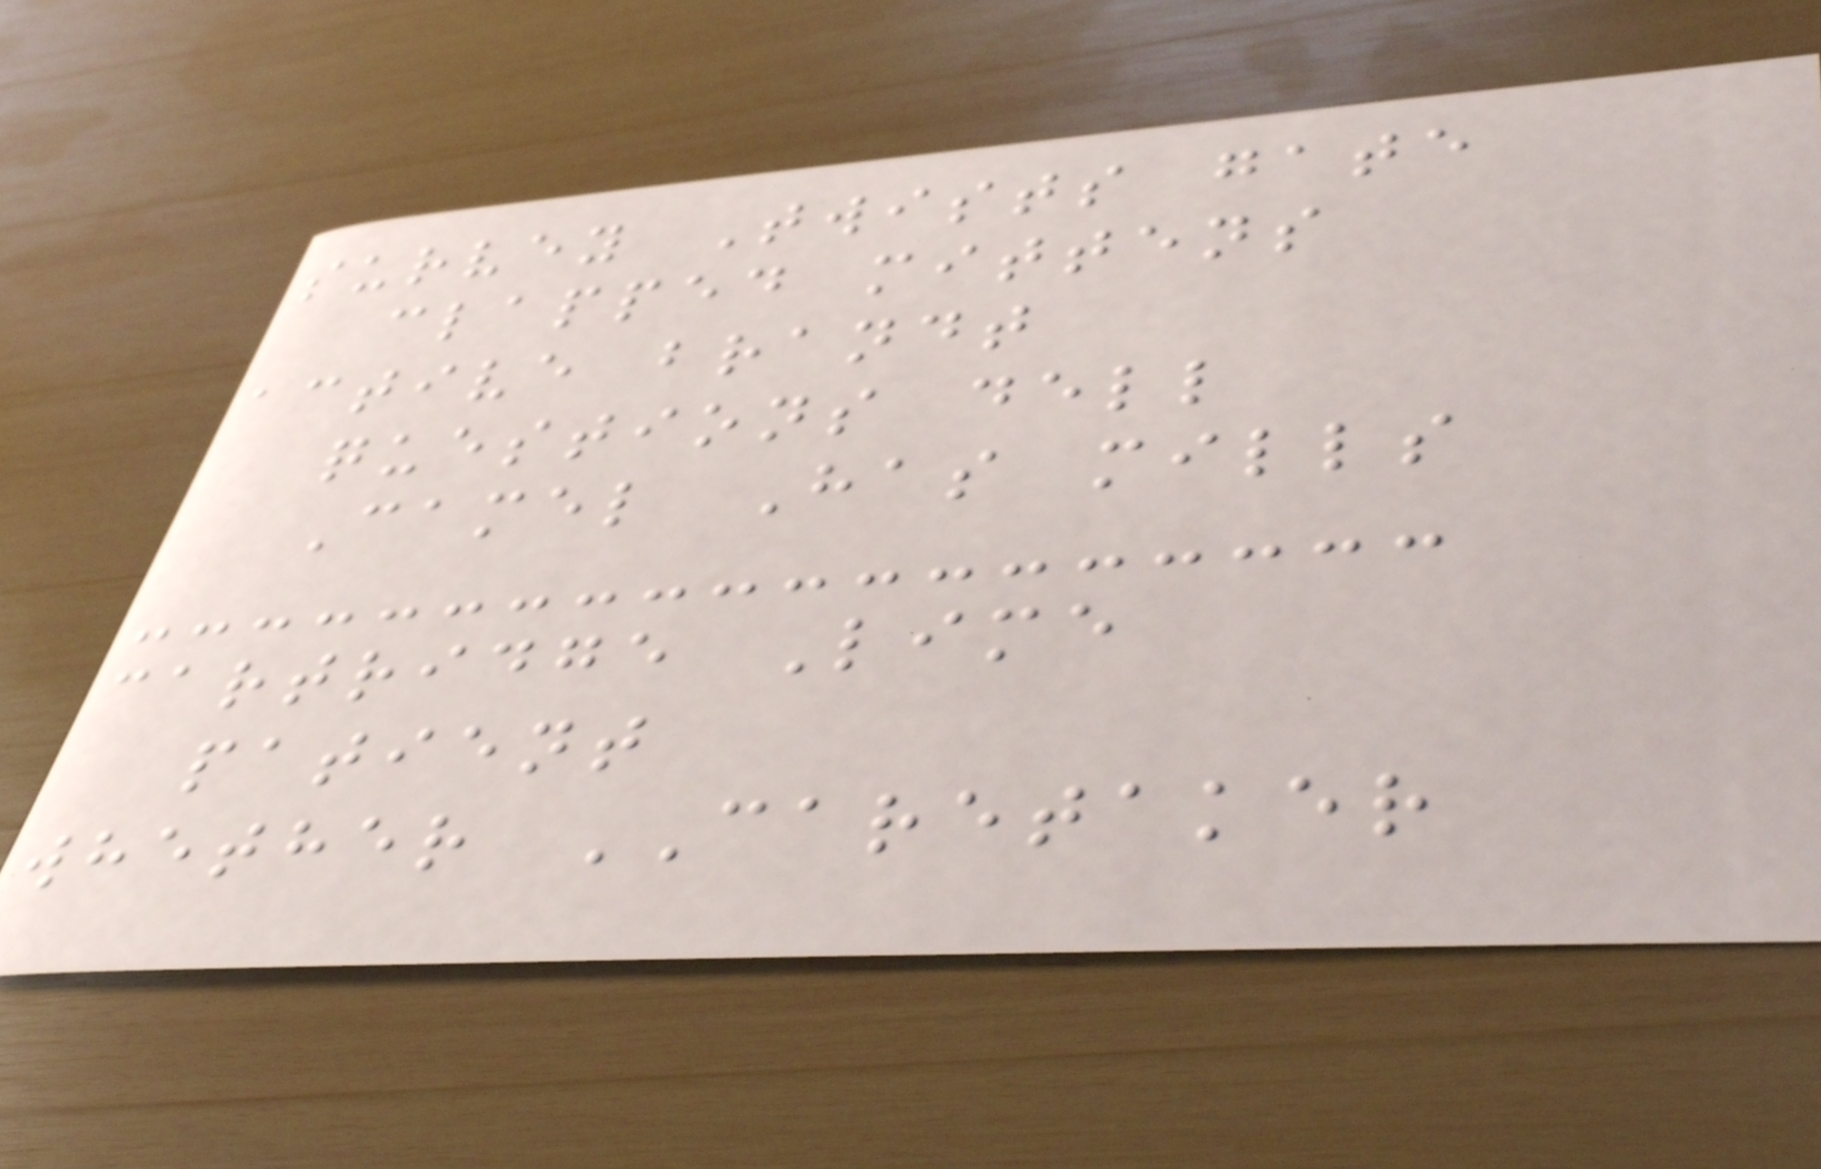survey Twists gate
clapped mittens
active brandt
questions dell
Camel Has mills
cartridge Lime
patient
whether CARETAKER
